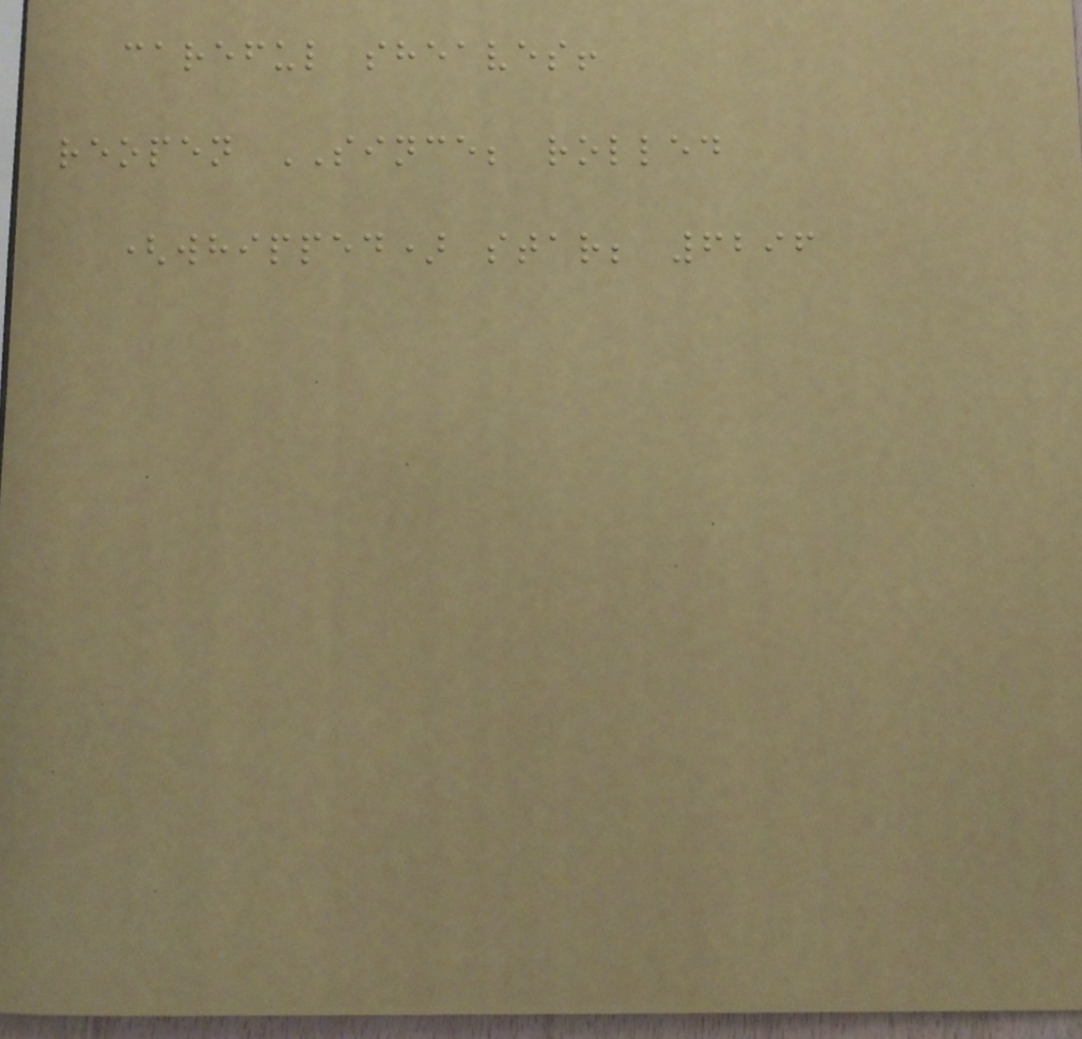careful sheaves!
reopen SINCE; rolled
(whipped) star; 6296
